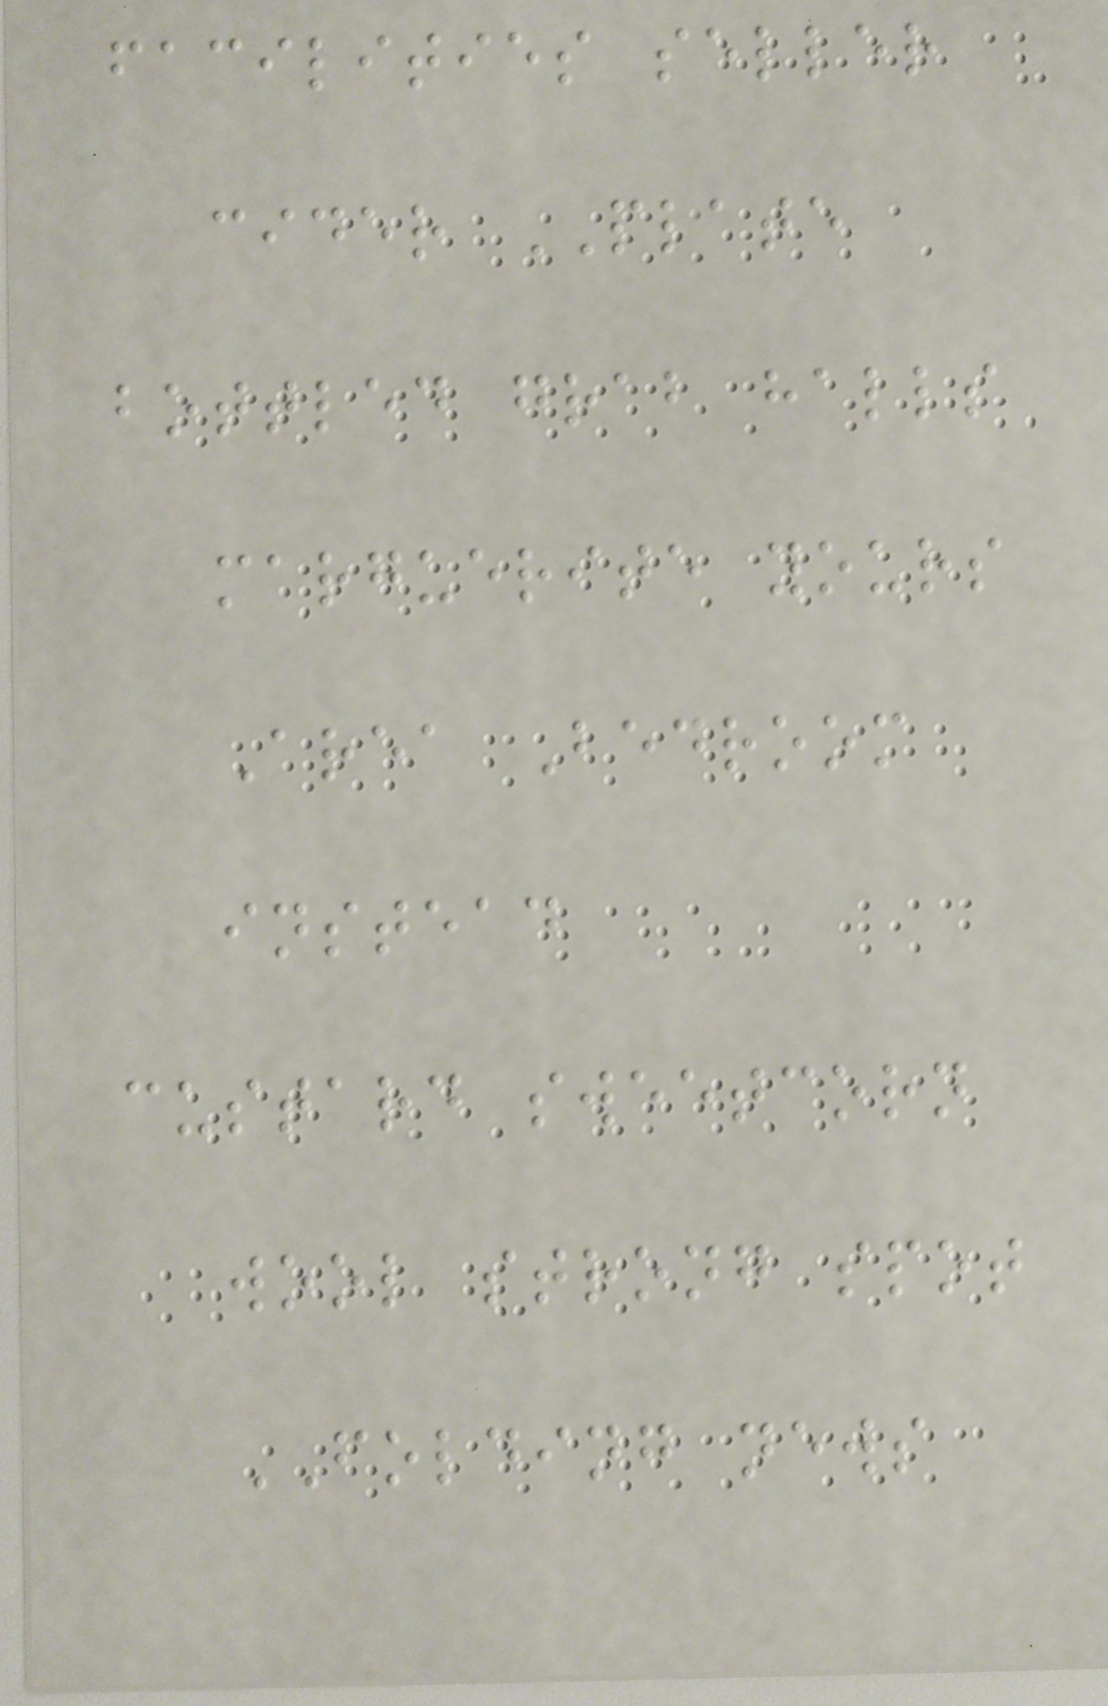facilities seller
cider PLATE
bottled grab halls
marguerite yours
Area Bedroom
instead
custard sweetcorn
wool strong spot
FOLDING news
